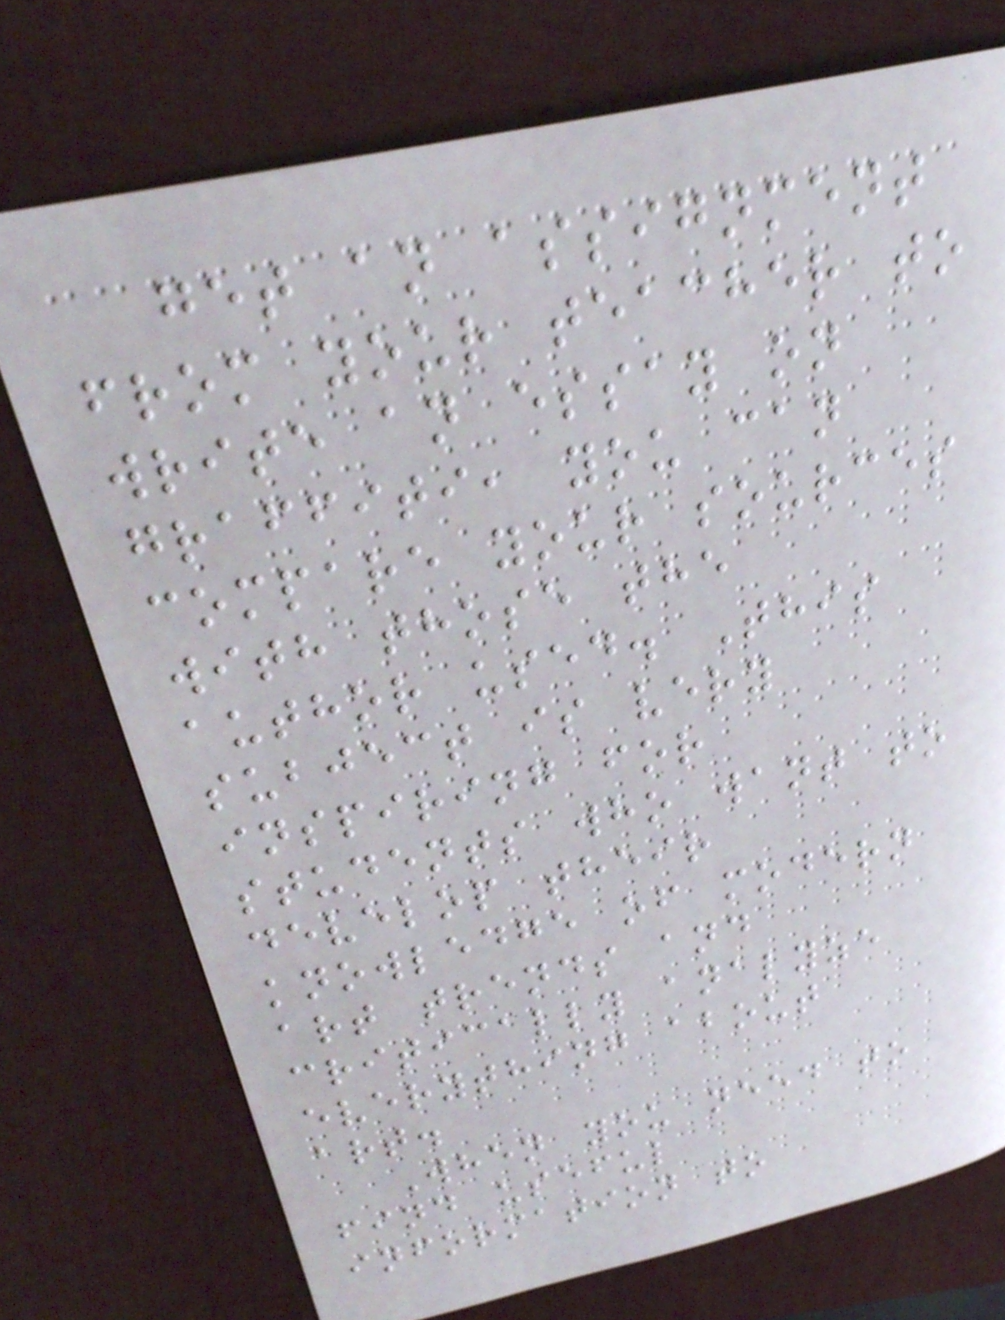get an assignment
from your teacher to
write an essay on
graffiti, you can
compare your sources
with those the
author used. This
subject is very
inspiring for
students who want to
develop their
knowledge of modern
art trends and
critically analyze
everything about
art.
When you need to
find useful
information to
